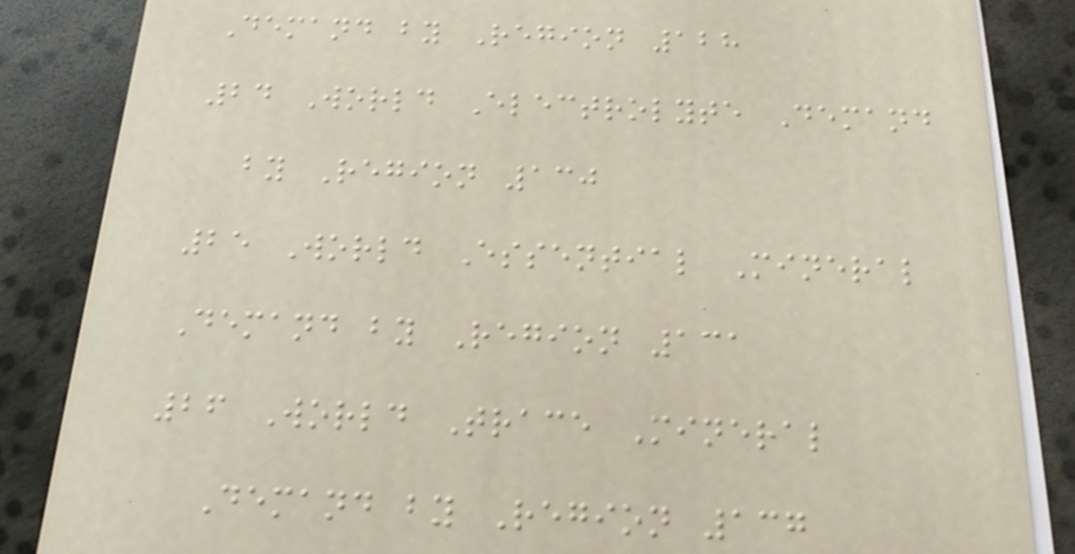Demand by Region 128
24 World Electrolyte Demand
by Region 130
25 World Essential Mineral
Demand by Region 131
26 World Trace Mineral
Demand by Region 137
